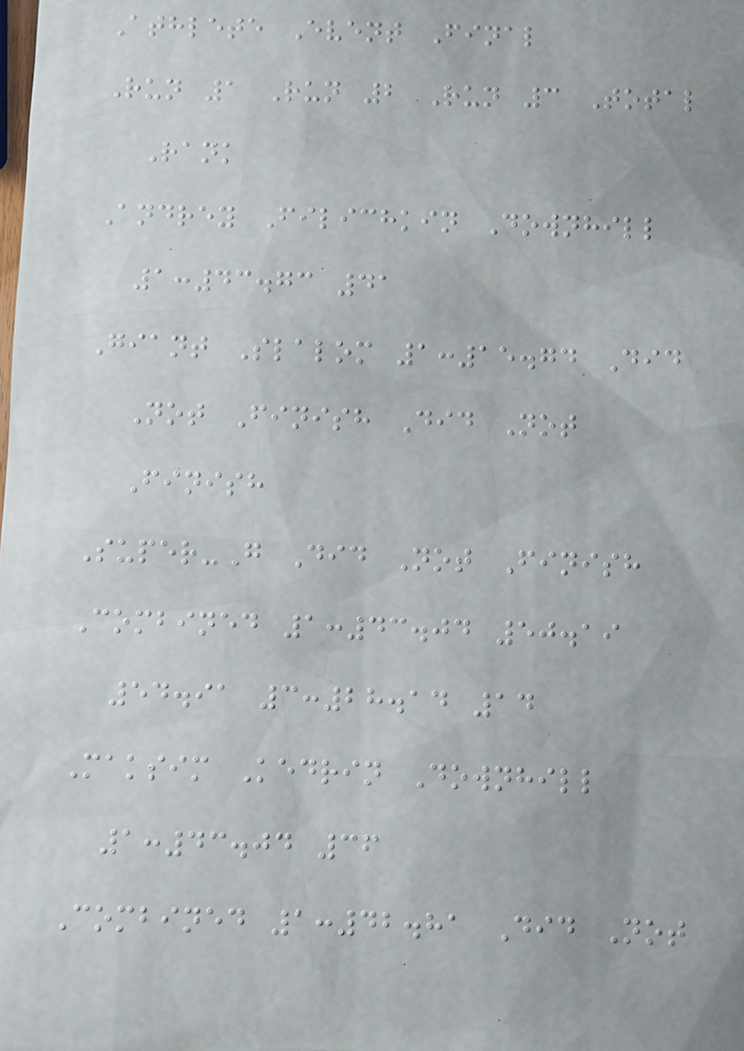Athlete Event Final
Run 1 Run 2 Run 3 Total
Rank
Andrey Filichkin Downhill
1:43.73 41
Giant Slalom 1:15.74 Did
Not Finish Did Not
Finish
Super-G Did Not Finish
Combined 1:43.04 50.19
54.91 3:28.14 14
Maksim Kedrin Downhill
1:43.04 36
Combined 1:42.81 Did Not
